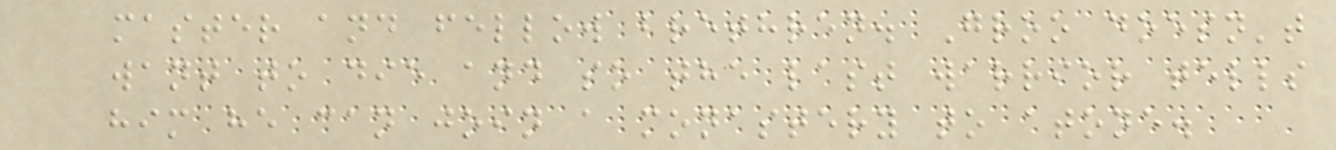master and fellow brethren. Groo doesn't
want to die and so the last warrior tells
him he can join a monastery to atone.
